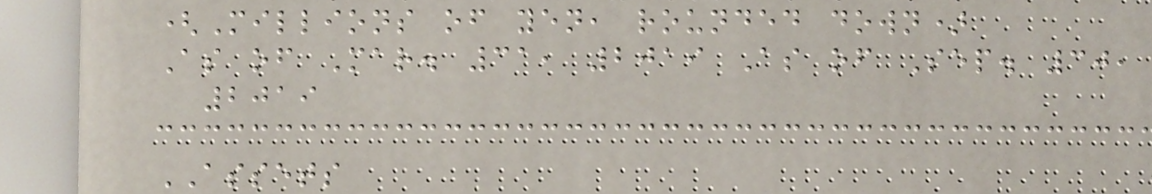(Millions of yen, rounded down)
As of Mar. 31, 2019 As of Sep. 30,
2019
ASSETS
